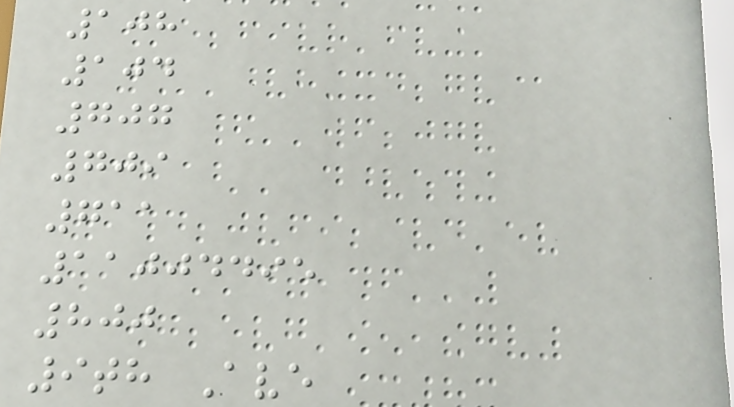108
104
707
709
711
11004495
800
9th Ave
